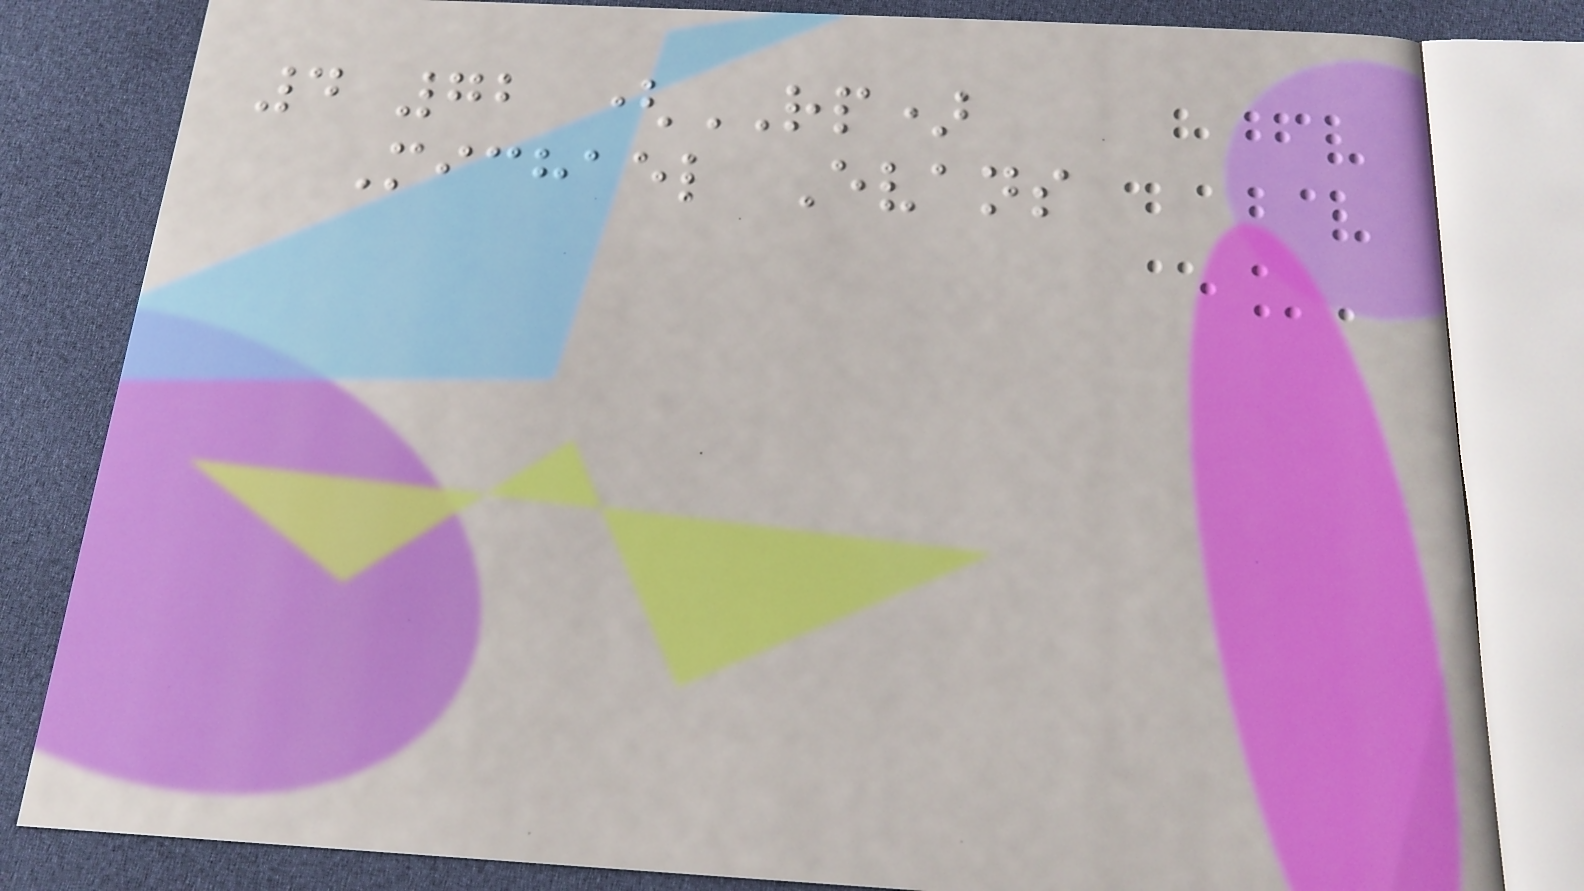4 72 (RP)
Michael Evans
